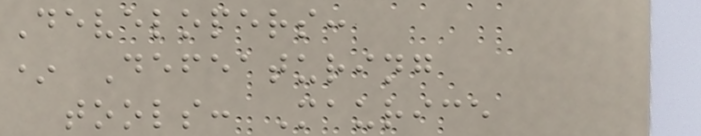Developers:
* Defeaturing
tools: Maurice
